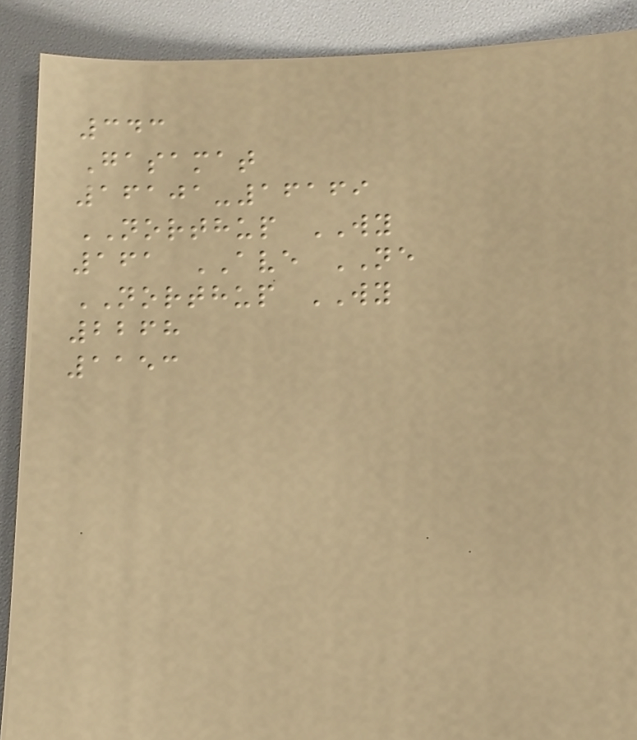343
Gasamat
16101-16169
NORTHUP WY
161 AVE NE
NORTHUP WY
2268
1153
